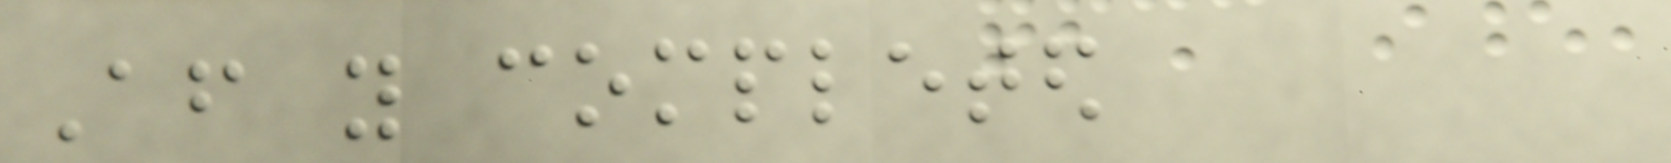After you completed
